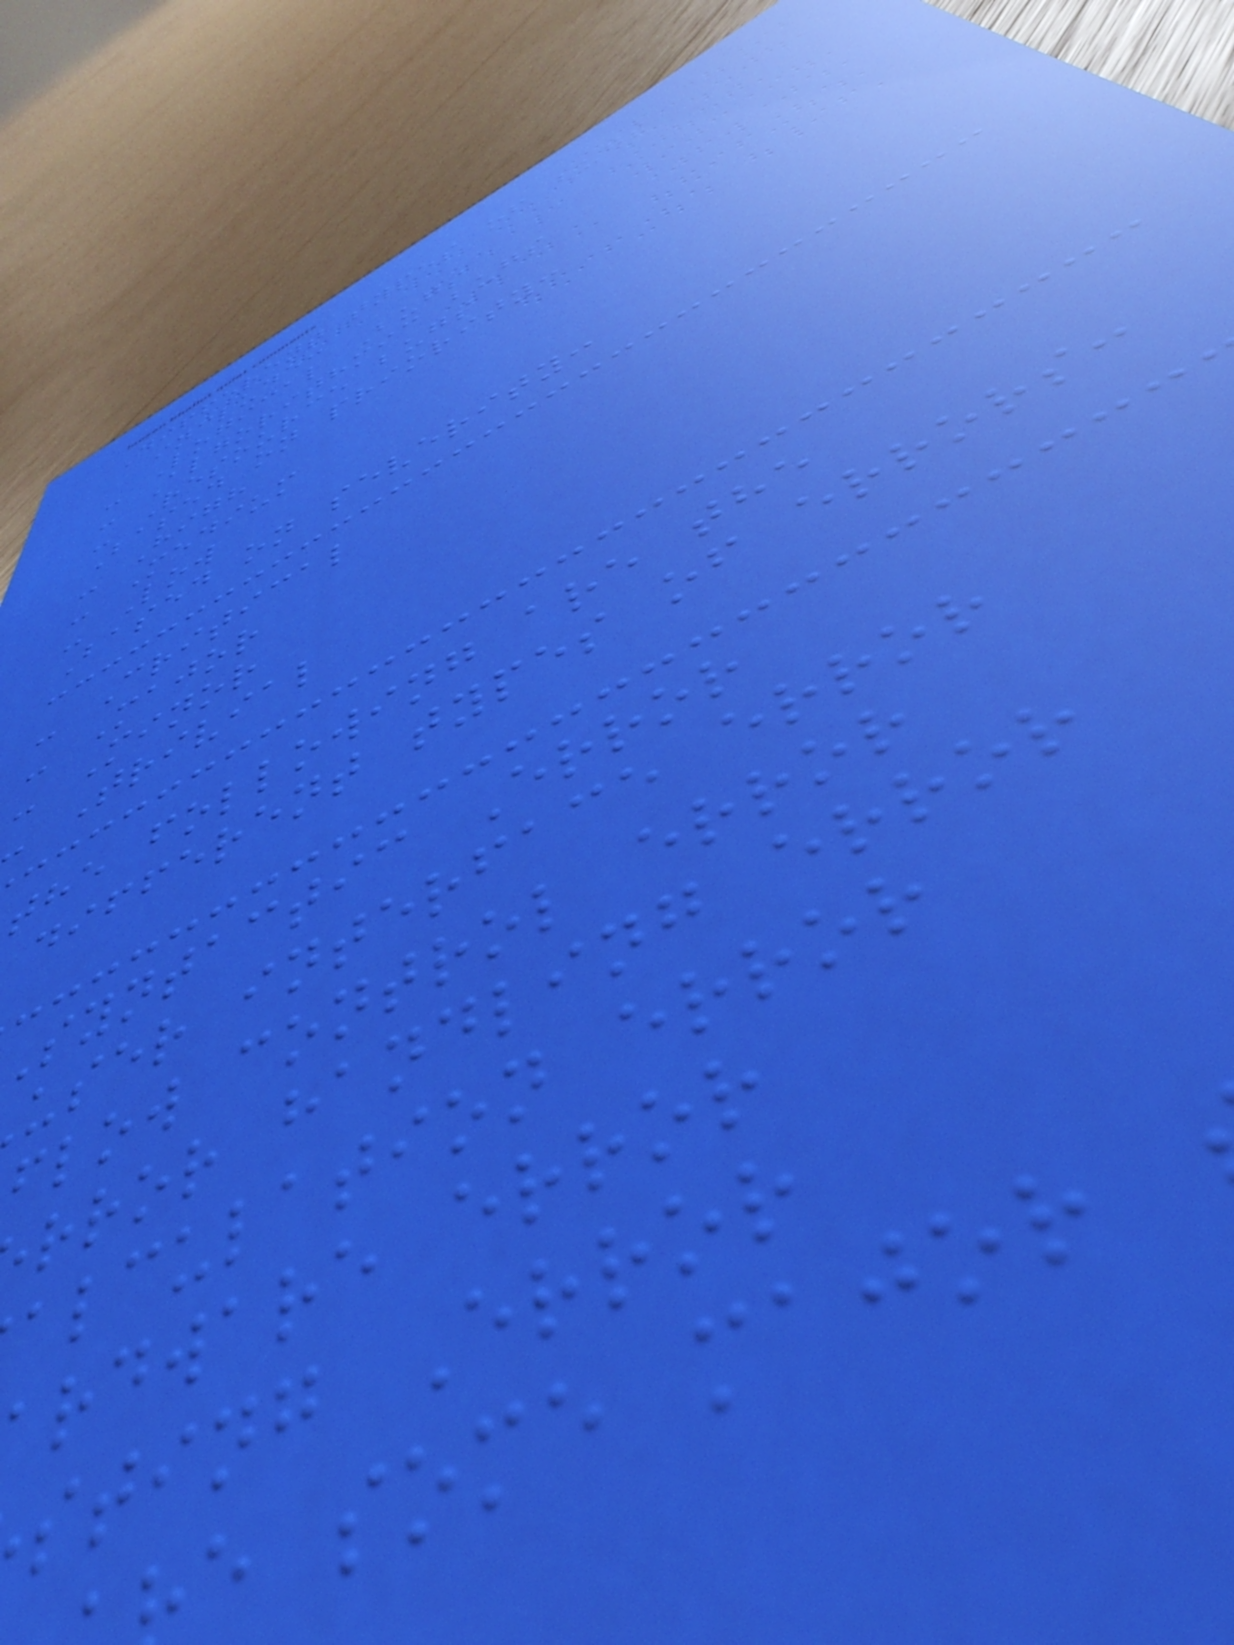Different types of bugs
include:
- Logical Bugs
- Algorithmic bugs
- Resource bugs
Based on priority:
- High
- Medium
- Low
Based on severity:
- Critical
- Major
- Minor
Trivial
the following are the
different types of errors:
syntactic Error
user interface error
flow control error
rror handling error
alculation error
rdware error
sting Error
e some major
